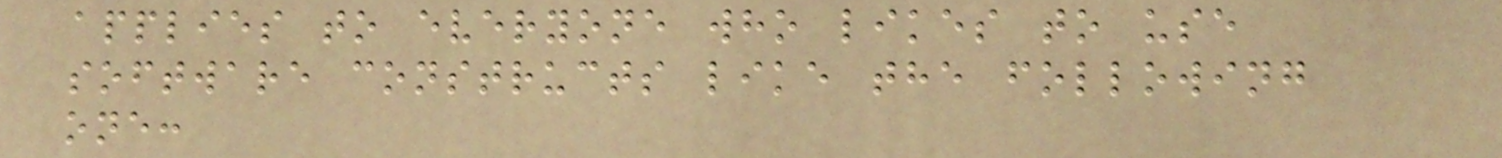applies to everyone who likes to use
software constructs like the following
one:
